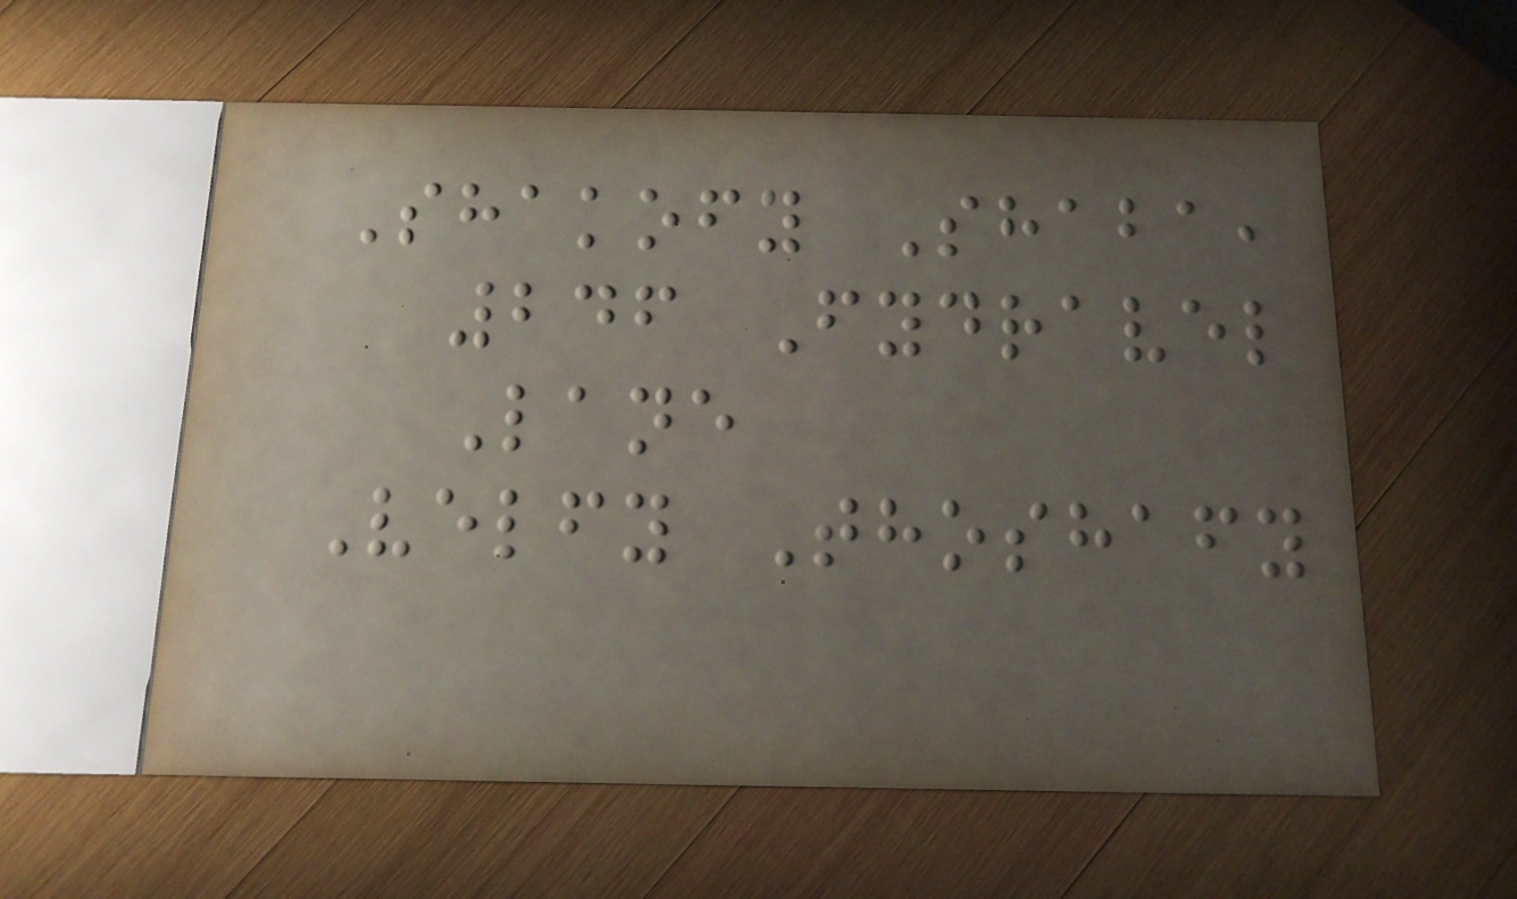Shakofy Shaba,
246 Fydravel
Lane
Velfy Thoshafy
